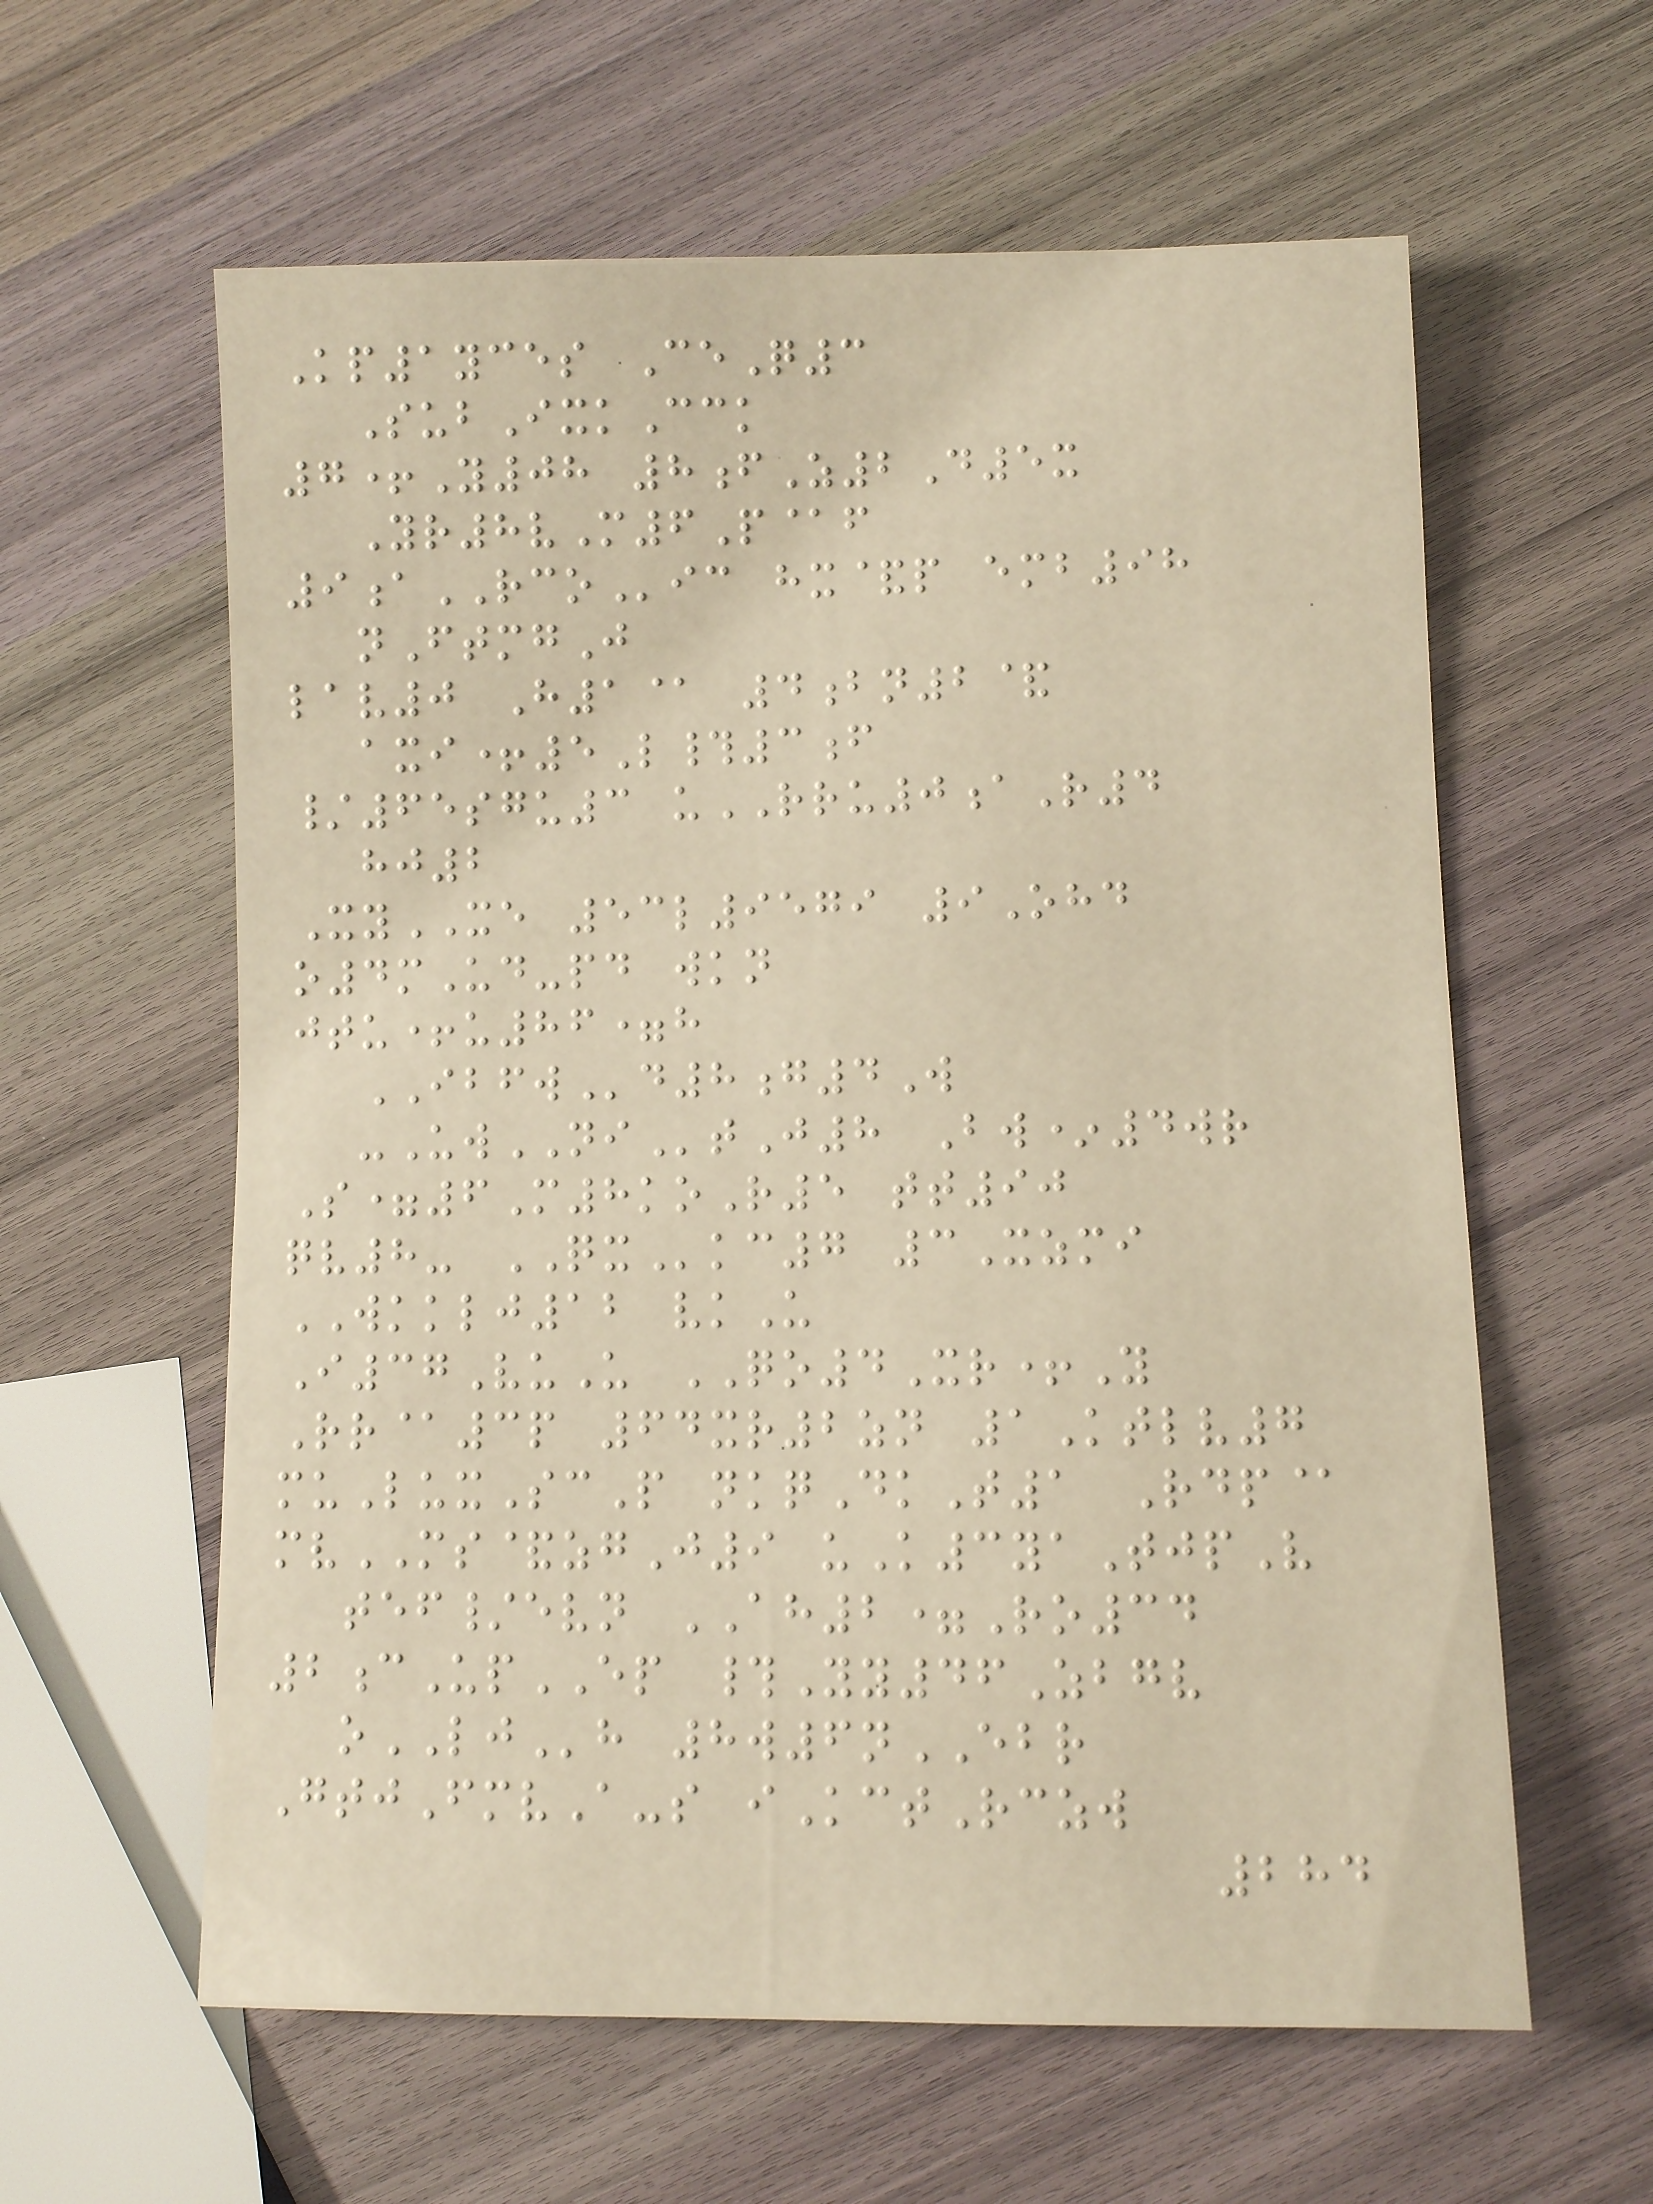Kp1yces CeQ3
SubIxkCck
7+Y08 8fZ2D5x
Yr8vM6P@f
9aRCOic hx&p emb98
nFtmgJ
lav0 H1@ 4bn2&
axi+5L#3f
/65sgu3 uRRU0aR4
hj2
XyXE 53l9579 9Ohd
o4mUd-pd wkn
jtu+u86=h
IBFWd8g4W
-UwNItJ8 Bw*4wr
S=6M8koR5 tt90
qv8- QXkc7 3Xzmi
WKKLJ12 vkU
I37VuU QO4Xr+Y
Rr@3p 64xr2zn 1Ktlv7
muLuxScP nkqDkT1 Rdp@
mvMS&zgJ9 uK3yaTjpV
tef/evn AH2=Ro34
2cUpEP #Yy46Zbgv
oLJh 8w6nEBR
GtjFmvA-s iKctRczw
284
